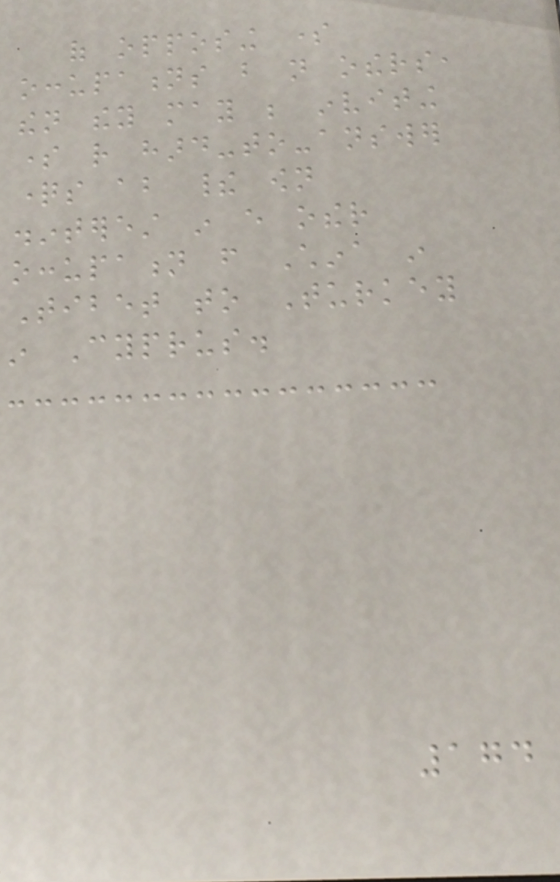of opposing some
occupations but not others,
then they may be inviting
some rather hard-to-answer
questions about their own
disinterest in every other
occupation from China in
Tibet to Turkey
in Cyprus.
174
